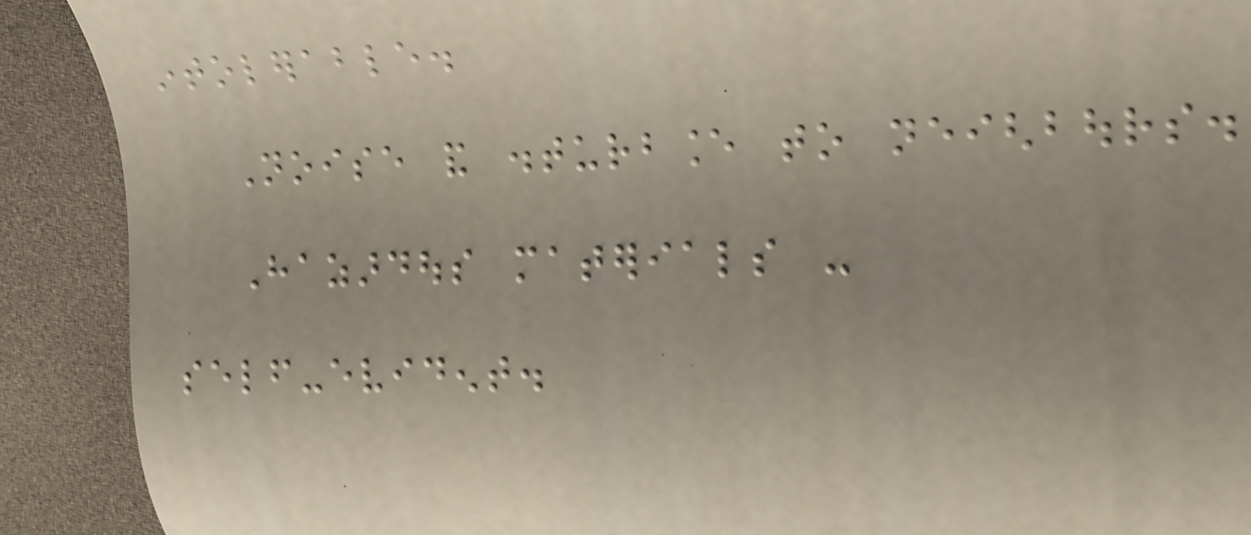intolerable.
Noise and disturbance to neighbours.
Hazardous materials -
self-evident.
